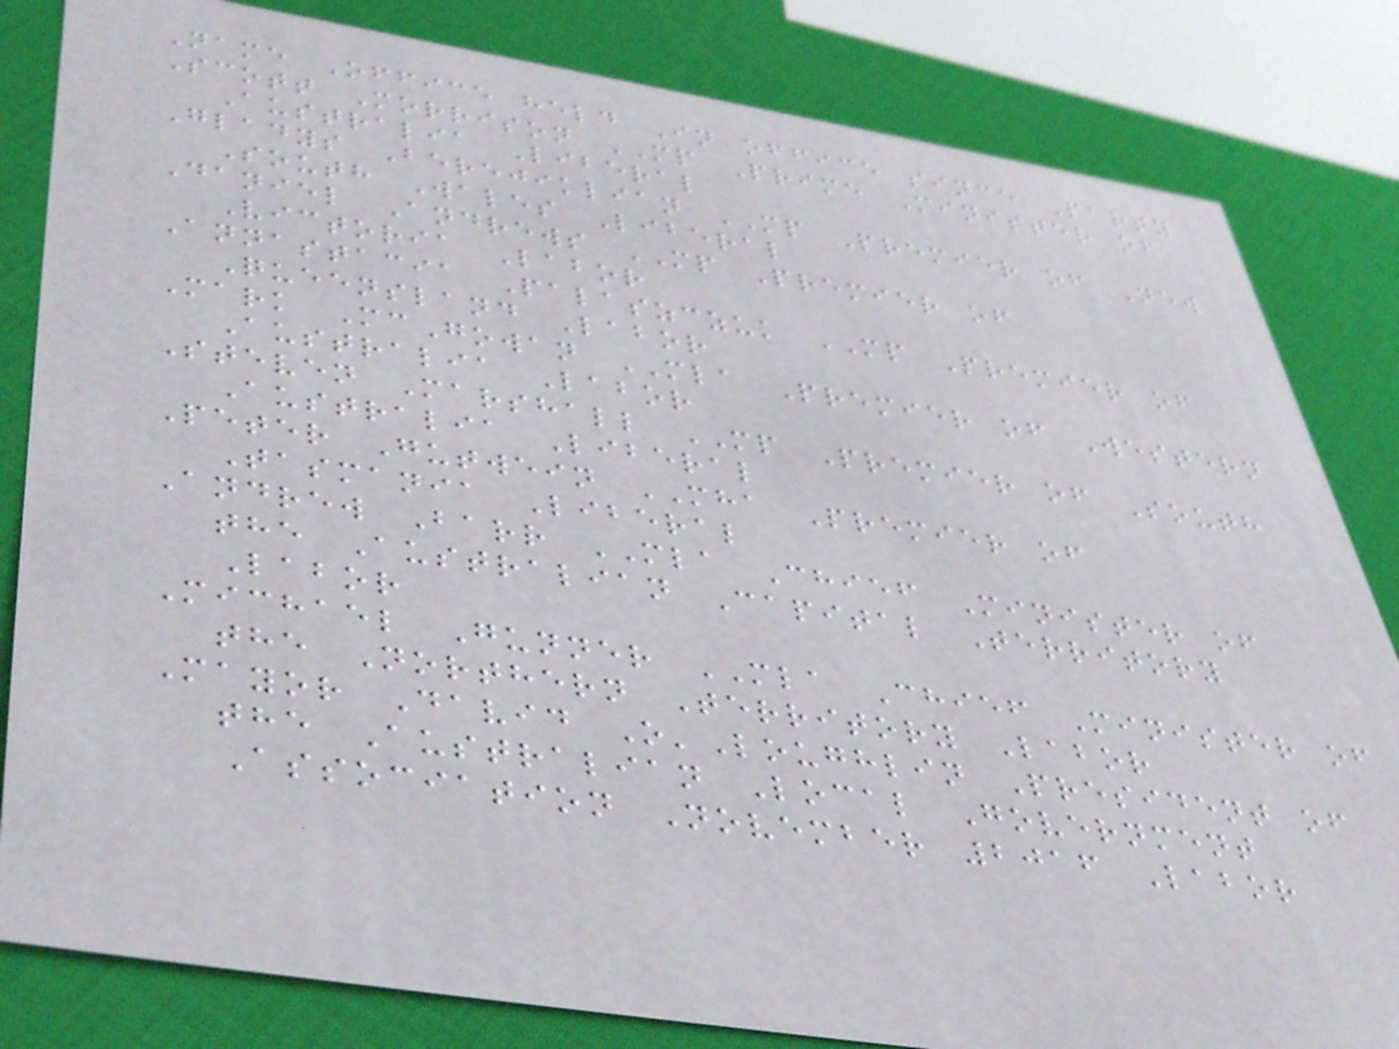Name Office held In office since Party
Scott Morrison MP Prime Minister of
Australia Liberal
Gladys Berejiklian MP Premier of New
South Wales Liberal
Daniel Andrews MP Premier of
Victoria Labor
Annastacia Palaszczuk MP Premier of
Queensland Labor
Mark McGowan MLA Premier of Western
Australia Labor
Steven Marshall MP Premier of South
Australia Liberal
Peter Gutwein MHA Premier of
Tasmania Liberal
Andrew Barr MLA Chief Minister of
the Australian Capital Territory
Labor
Michael Gunner MLA Chief Minister of
the Northern Territory Labor
Mayor David O'Loughlin President of
the Australian Local Government
Association November 2016 Labor
